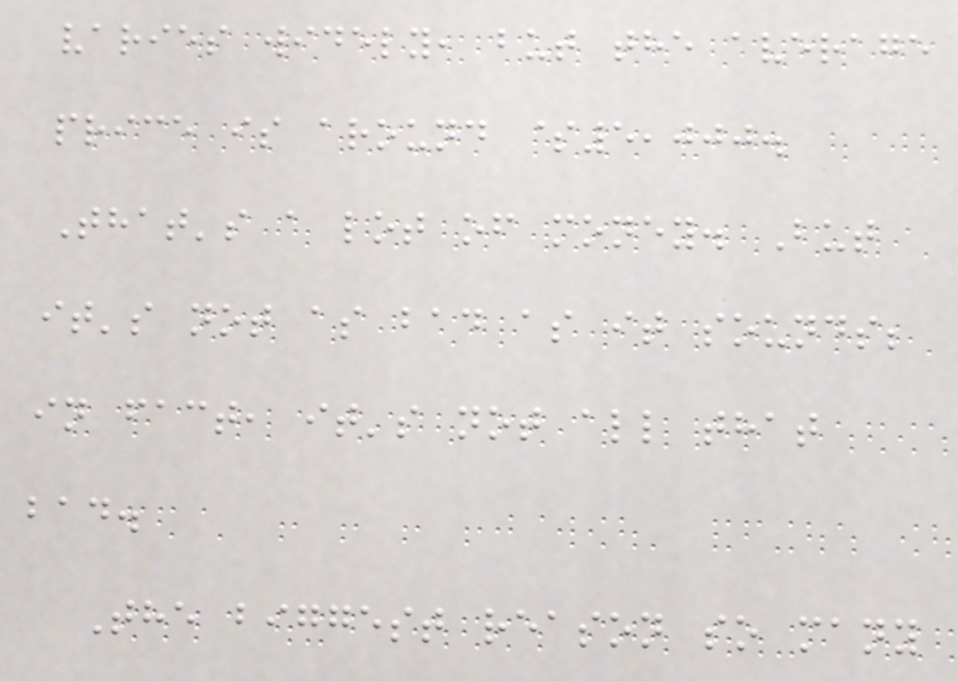varies widely, but the average
price is around $5,000.
That's a lot of money. But
it's not as bad as it sounds;
in fact, it's not all that
bad.
The biggest reason so many
